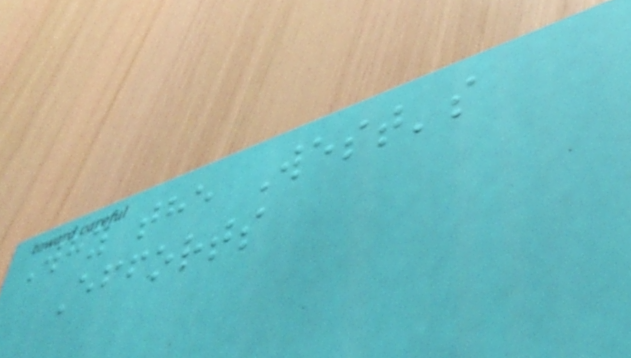Why the West's
Efforts
